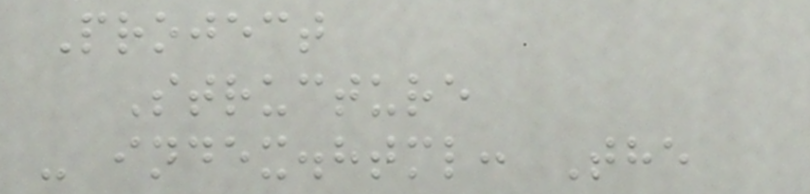Project
Structure
- index.html: The
